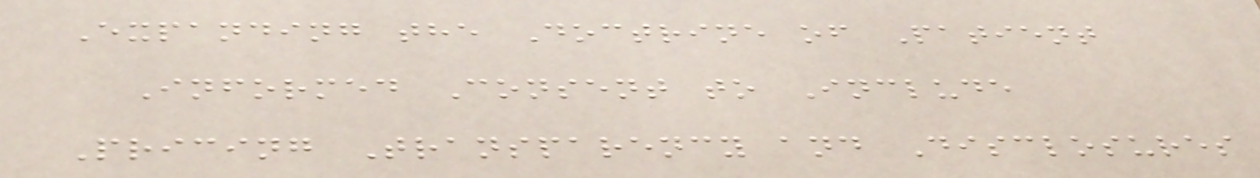Expanding the Doctrine of Patient
Informed Consent to Include
Pricing Transparency and Disclosures
